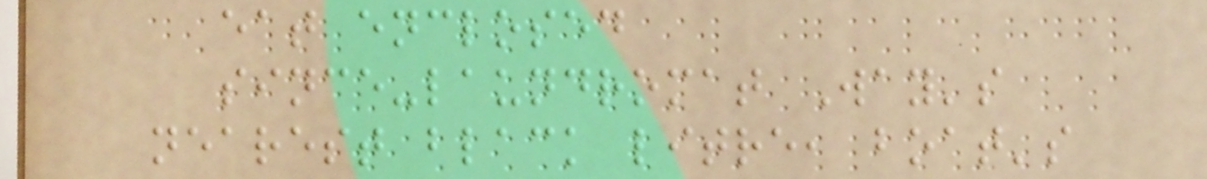eat enclosed
since-laundromat Way's
nearest black litre, boat's
